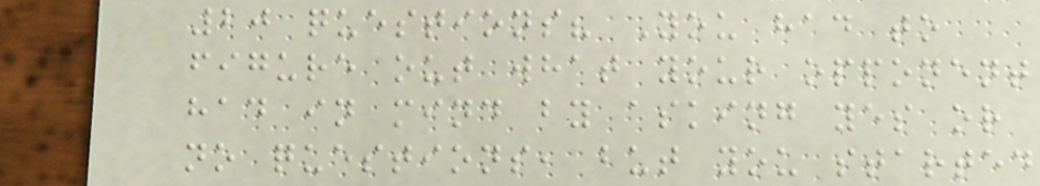20 questions? You had to
figure out what your opponent
had in mind by asking yes or
no questions, but you started
